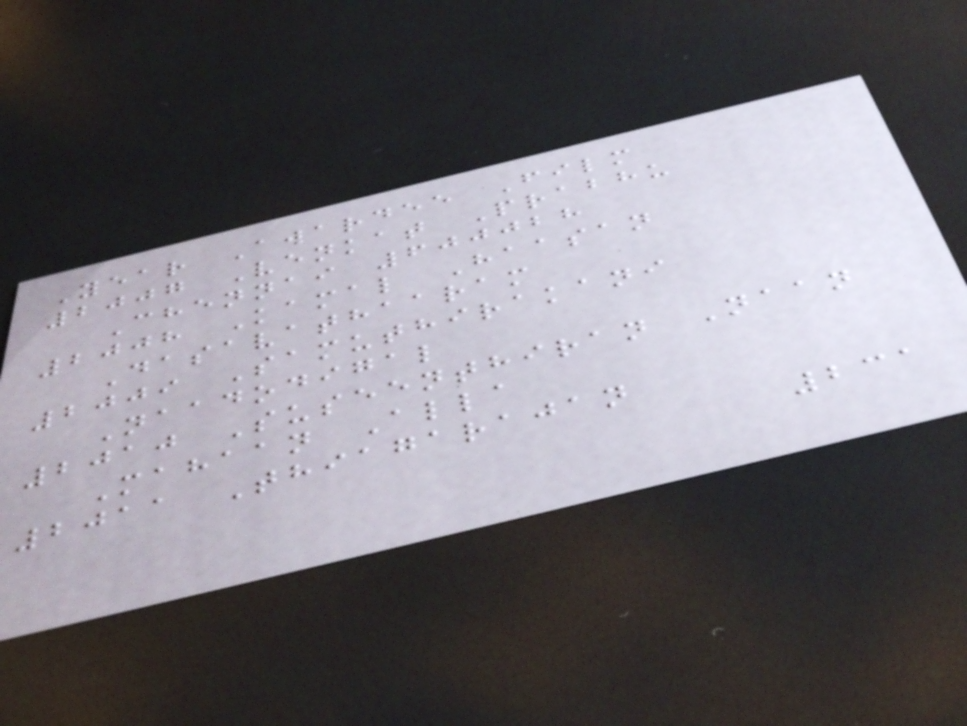Year Awardee Film
2007 Venkat Prabhu
Chennai 600028
2008 Kamal Haasan
Dasavathaaram
2009 Samuthirakani
Naadodigal
2010 Suseenthiran Naan
Mahaan Alla
2011 Thiagarajan
231
